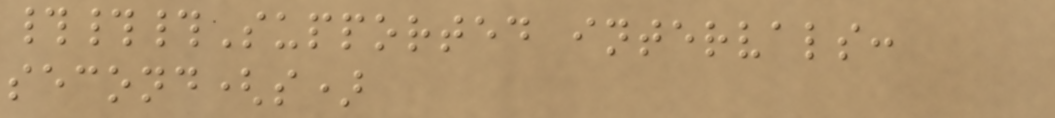###Supported intervals:
second(s)
